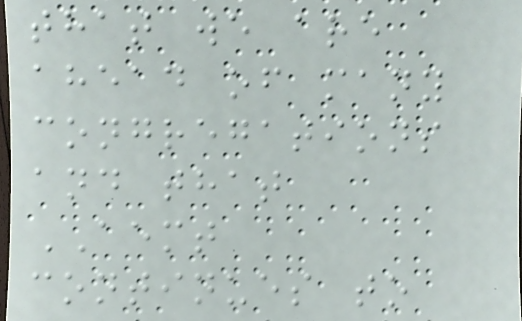that we are
ahead of many
congregations
and that
AEMT
continues to
